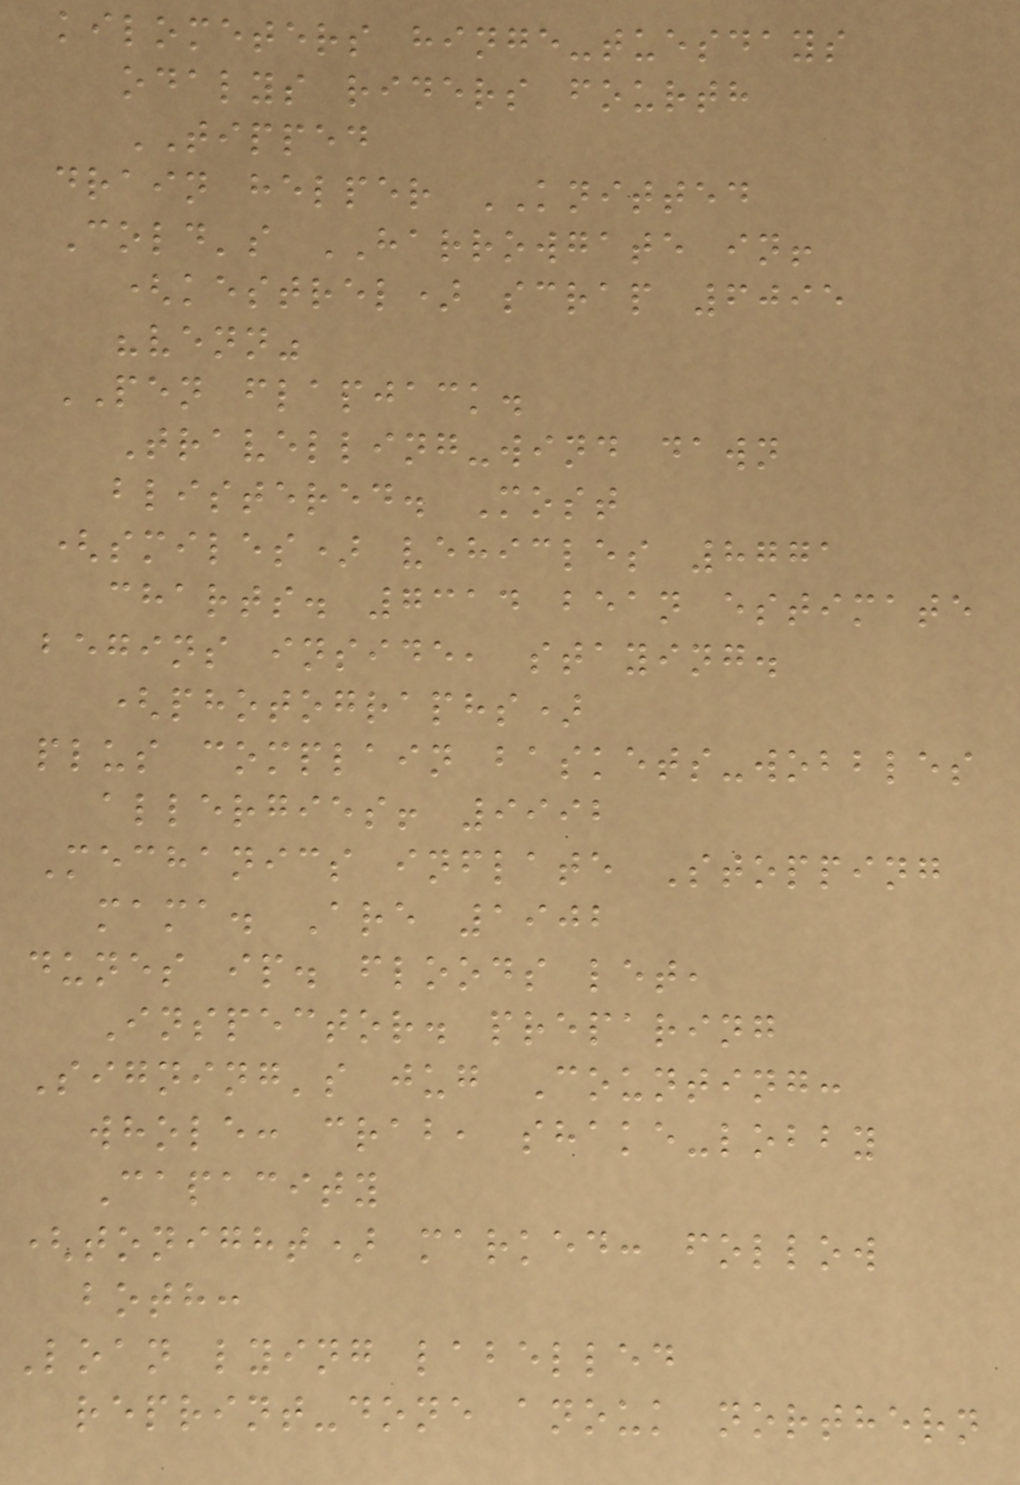kilometers hinge-tuesdays
odalys riders fourth
TIPPED
drain helper KNITTED
Cold's HARROWGATE in!
(kestrel) scrap 6095
"venn"
PEN flapjack.
Travelling-wind dawn
blistered. Most
(smiles) vehicles 8771
charts. 7314 bean estimate
begins inside, staying.
(photographs)
plus complain baskets-wobbles
allergies! 9992
Mechanics inflate Stopping
mama. Are 1902
dunes ip. floods let,
Inspector. preparing
Signing's jug Counting:
whole: crab, shake-lobby
Capacity
(tonight) marked: follow
both:
Loan lying labelled
reprint-done anouk northern
